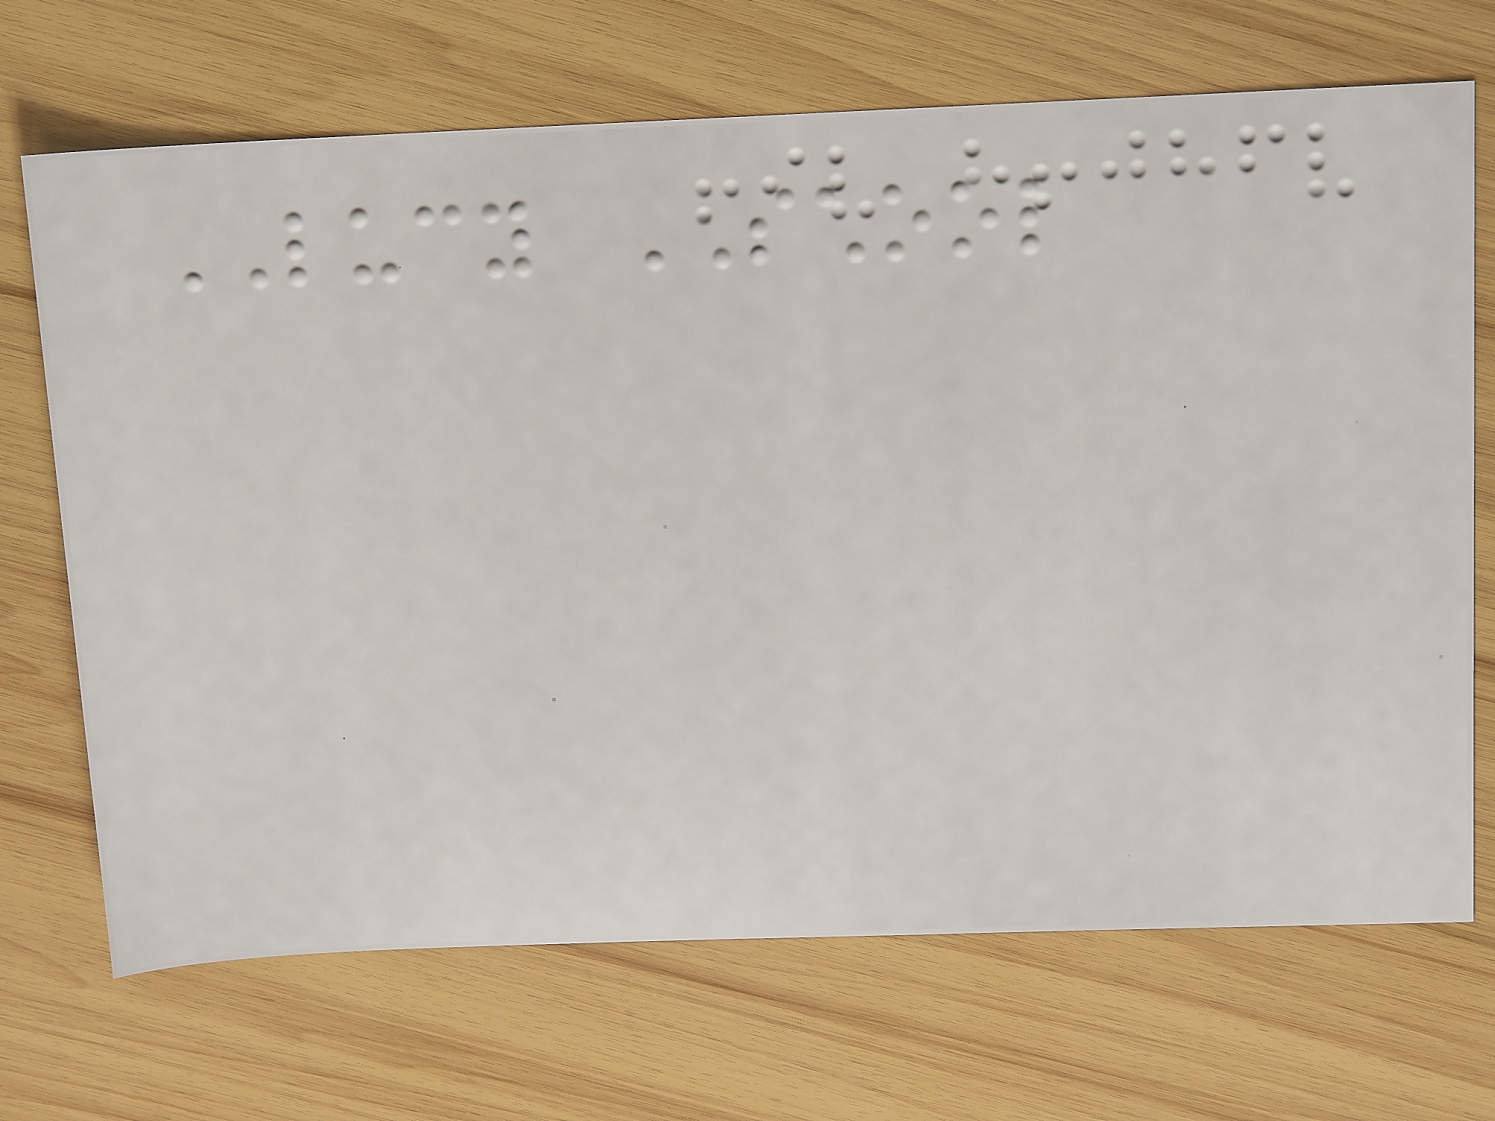LUCY SCHOOL
